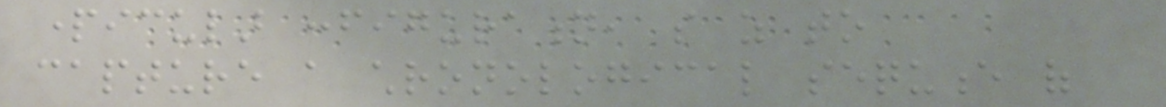particular configuration, so as to
capture a chronological sequence of
